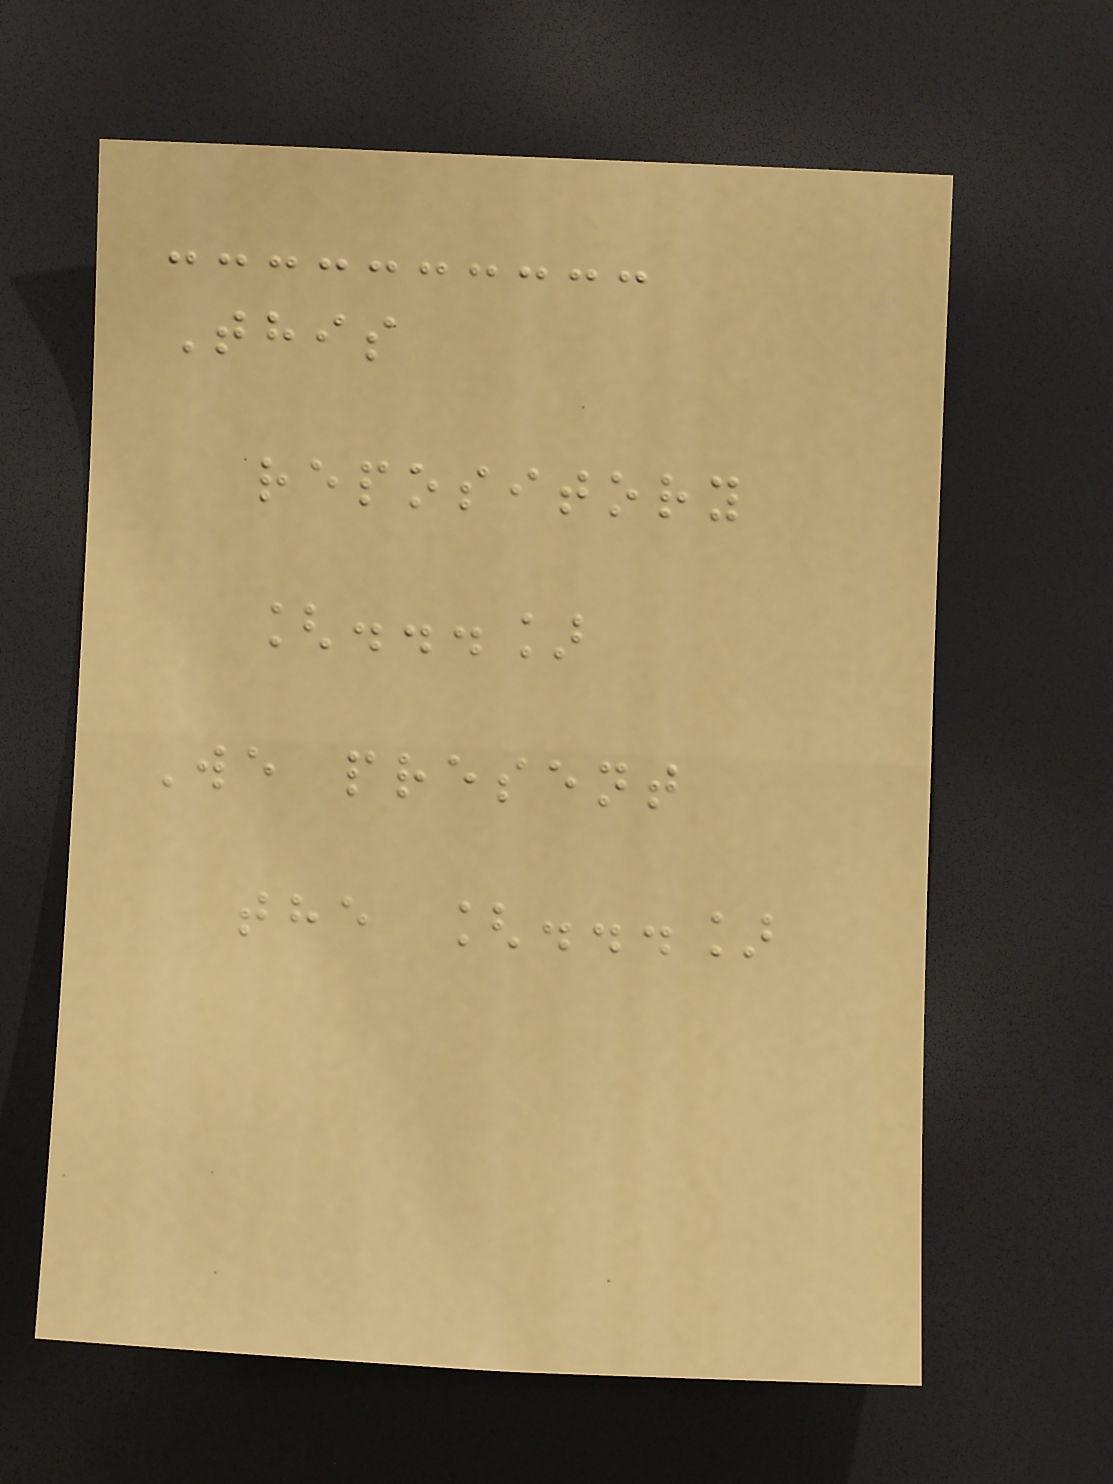This
repository
[...]
We present
the [...]
